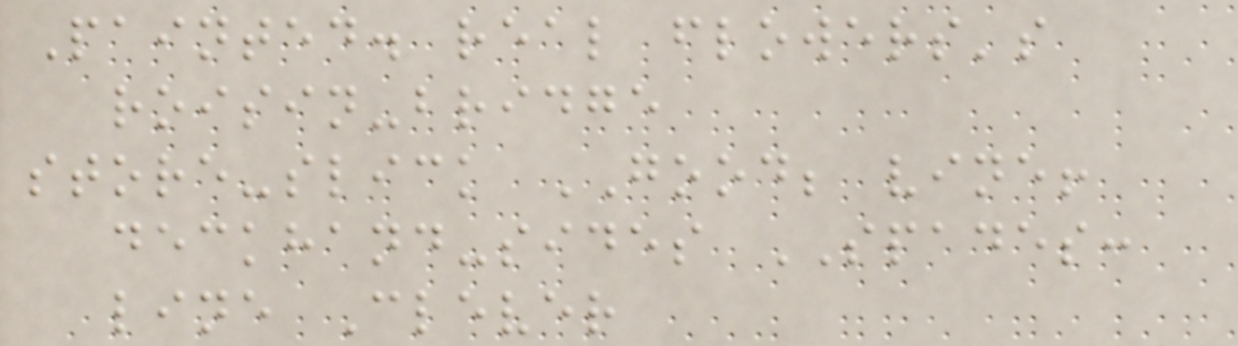Painted. real flowers's
roisin-bridge
store-slick GOOD; vine!
deckhand-sides SPADES:
line Clever
